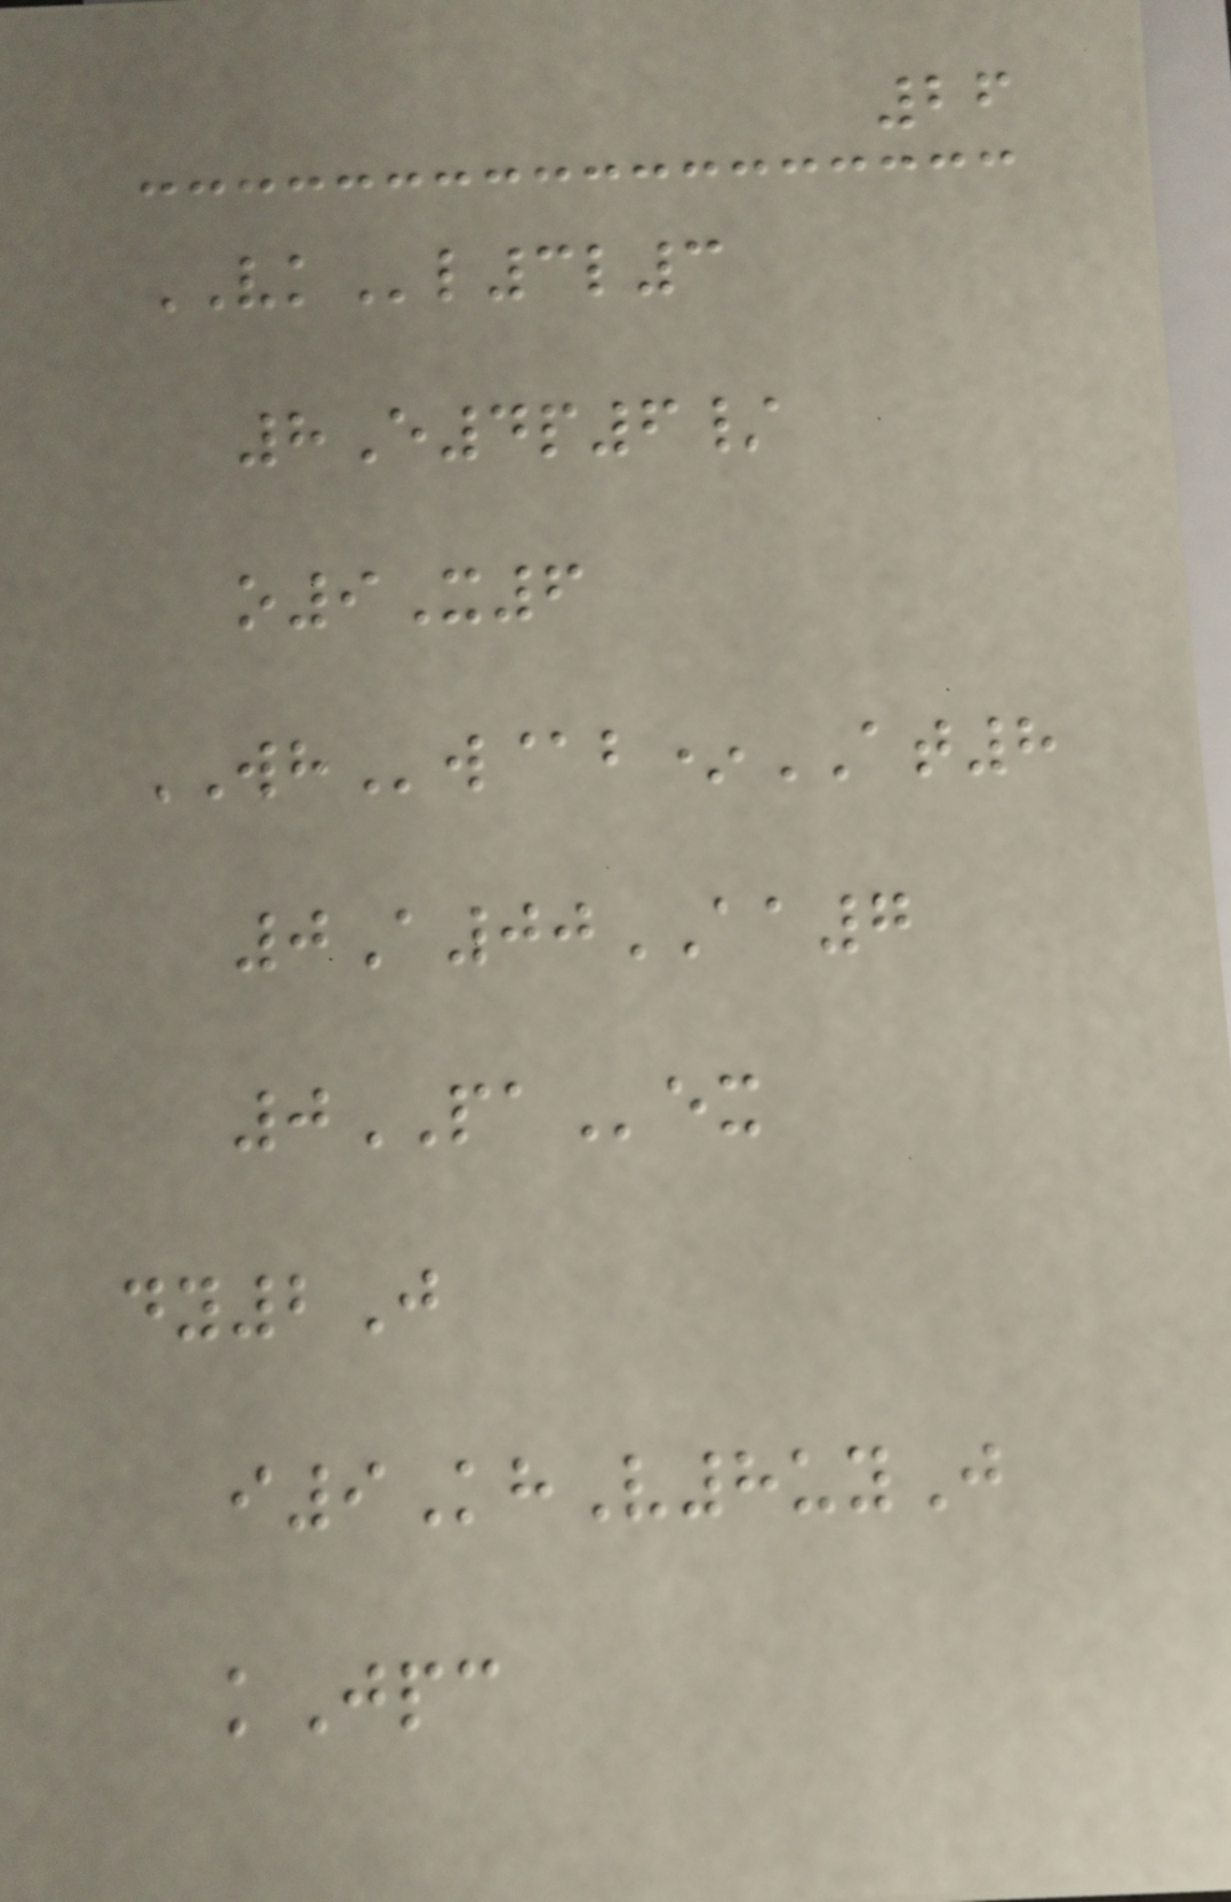26
VKl3l3
8E4p6/
o9X6
WHw@b*AT8
0A00AA7
0PAex
dy2J
i9KhV8uyJ
kJpc
